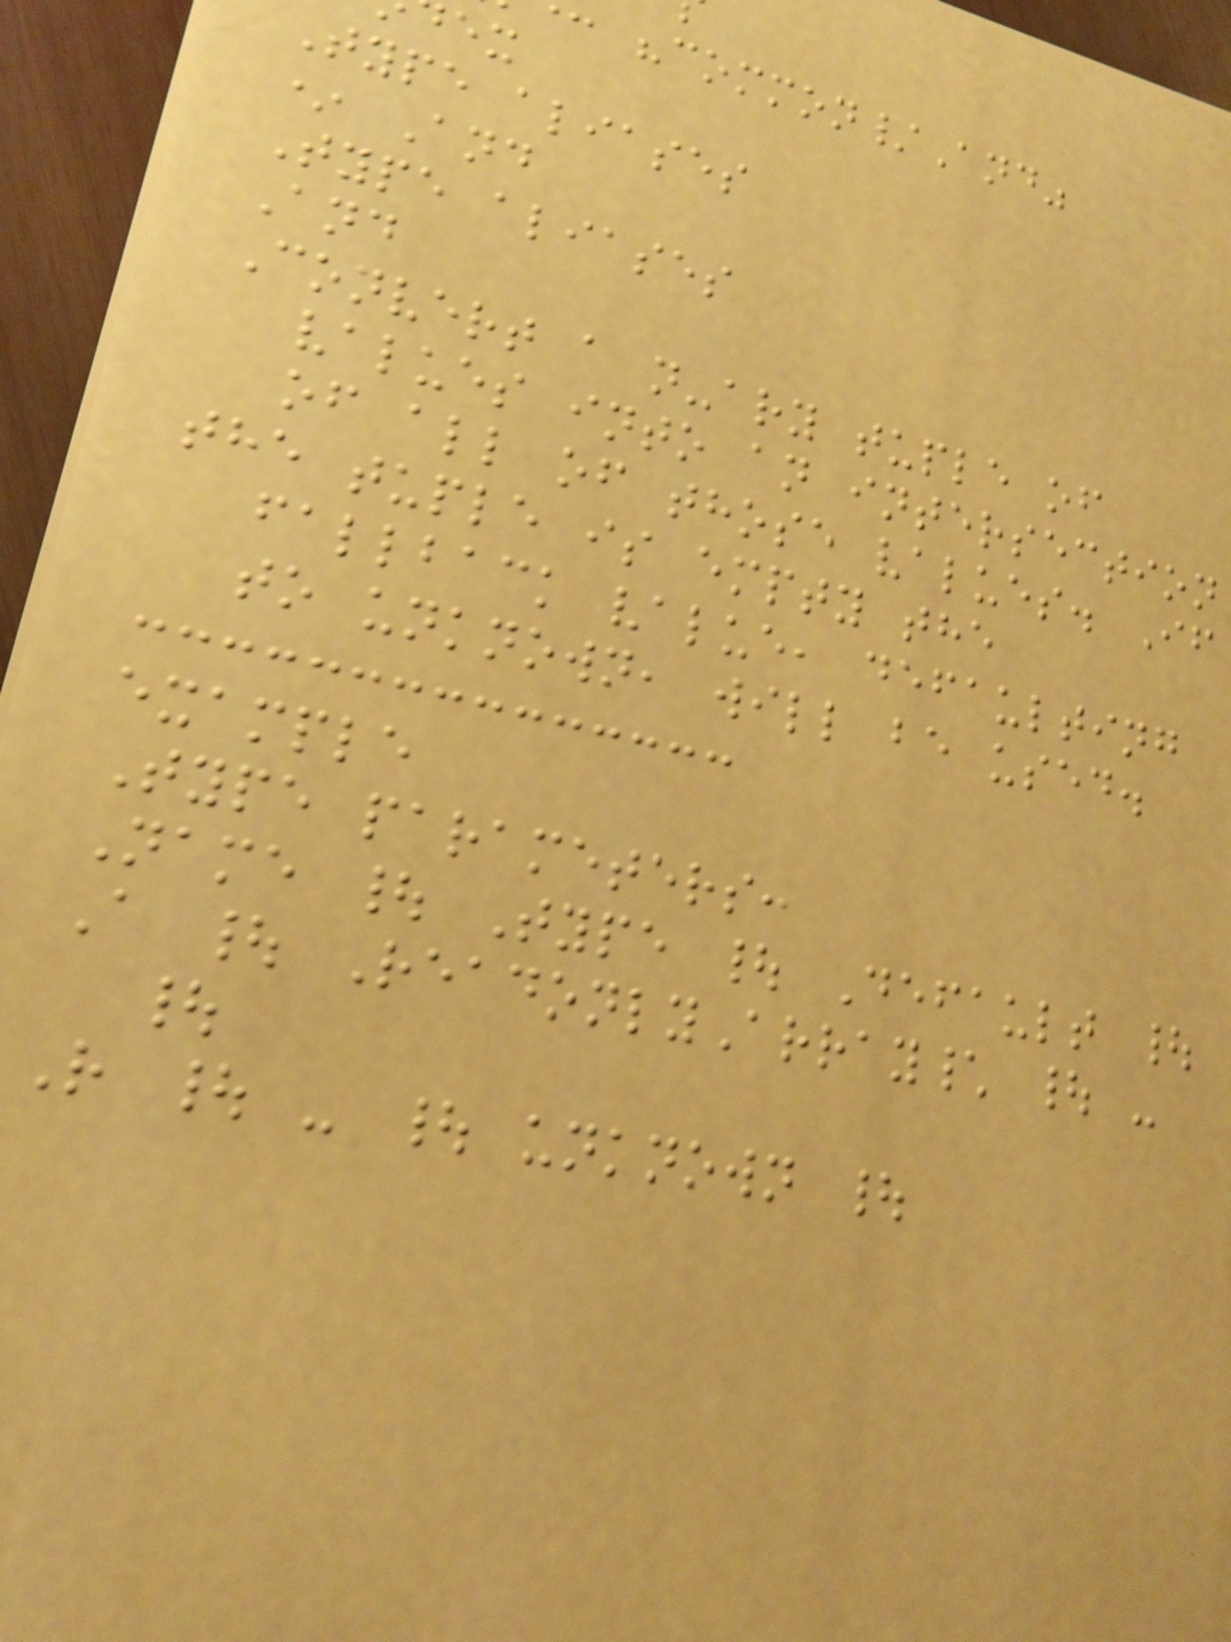"common/And"
Type aliases
* And
Type aliases
And
Convert a n-ary tuple of
values into an intersection
of all of those values. If
the tuple is empty the
fallback value, defaulting
to unknown, will be used.
example
Type parameters:
Name | Type | Default |
A | ReadonlyArray\ | -
|
R | - | unknown |
